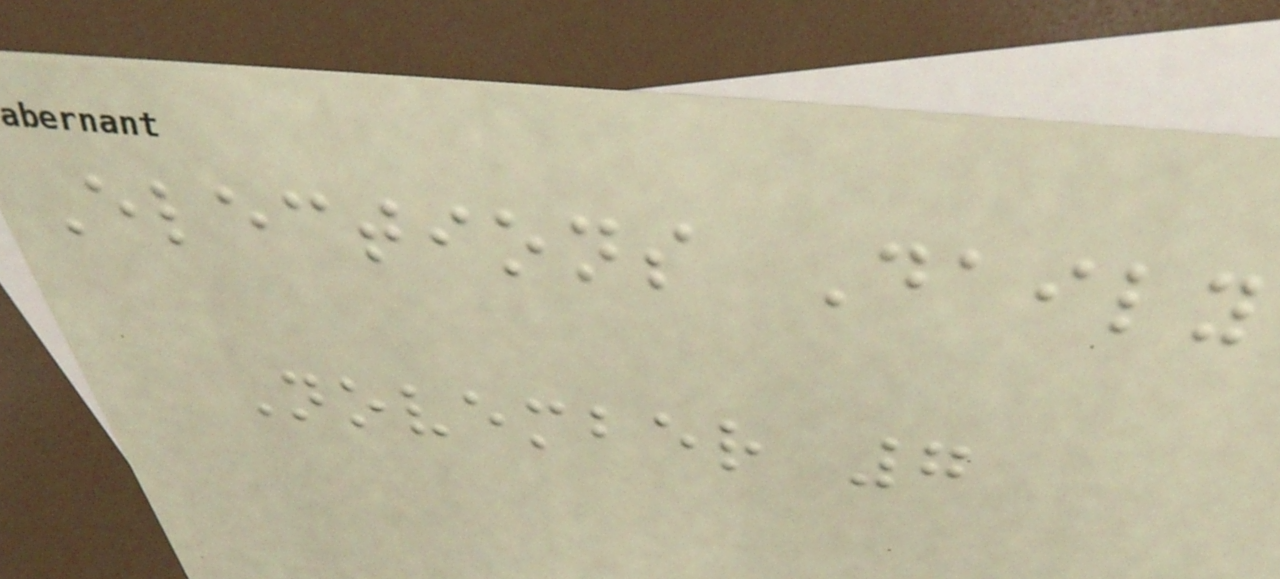Elections Daily
November 7
